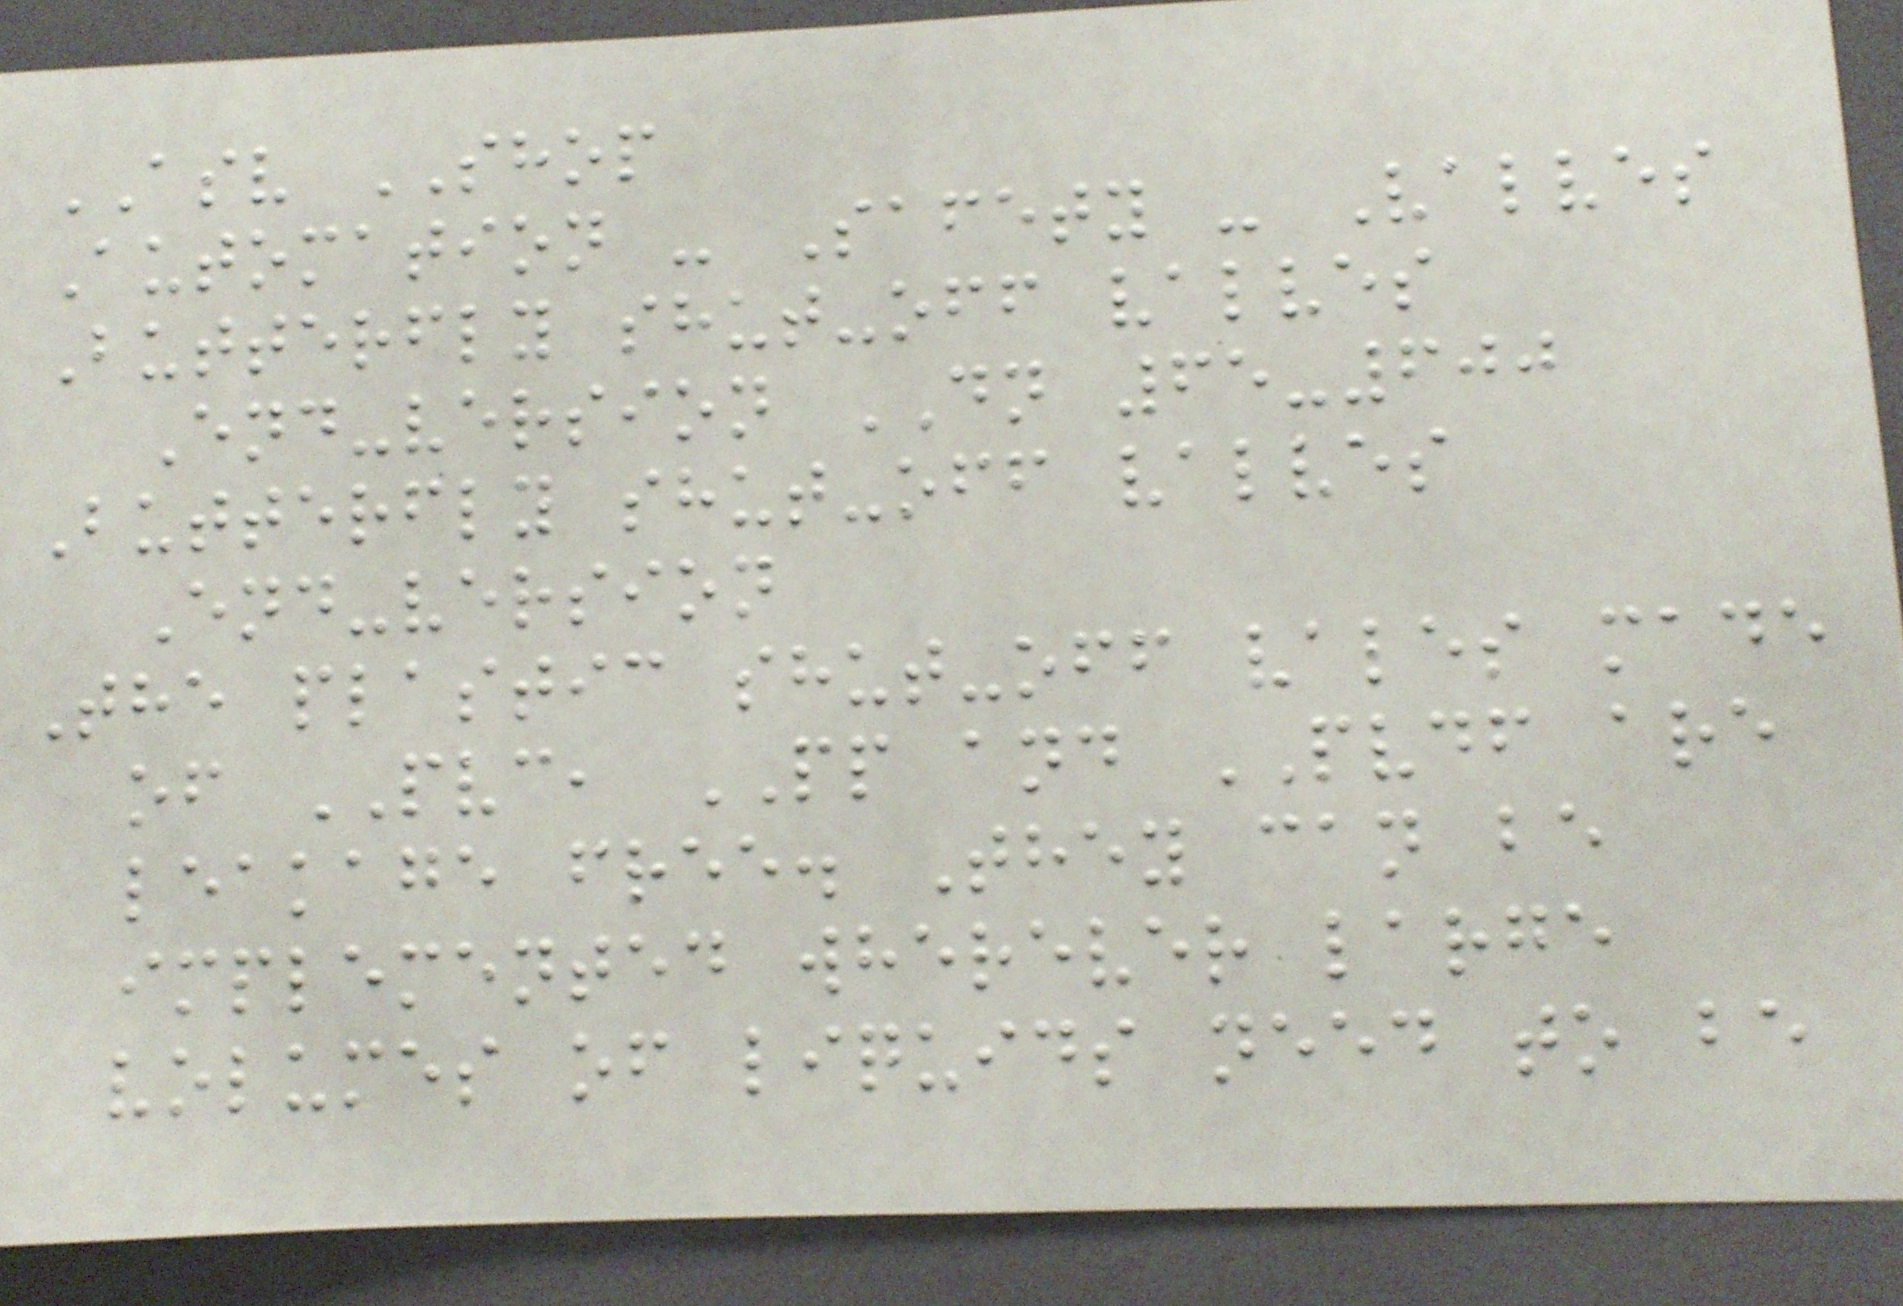ASV SHOP
Automation - Safety - Valves
Butterfly shut-off valves
End-version DN 65-600
Butterfly shut-off valves
End-version
The plastic shut-off vales made
of PVC, PP and PVDF are
leakage free. They can be
implemented wherever large
volumes of liquids need to be
